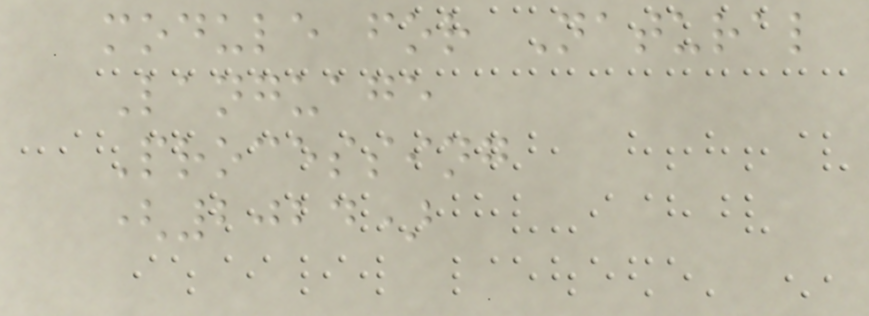module for Natural
Language
Processing
(2024)
